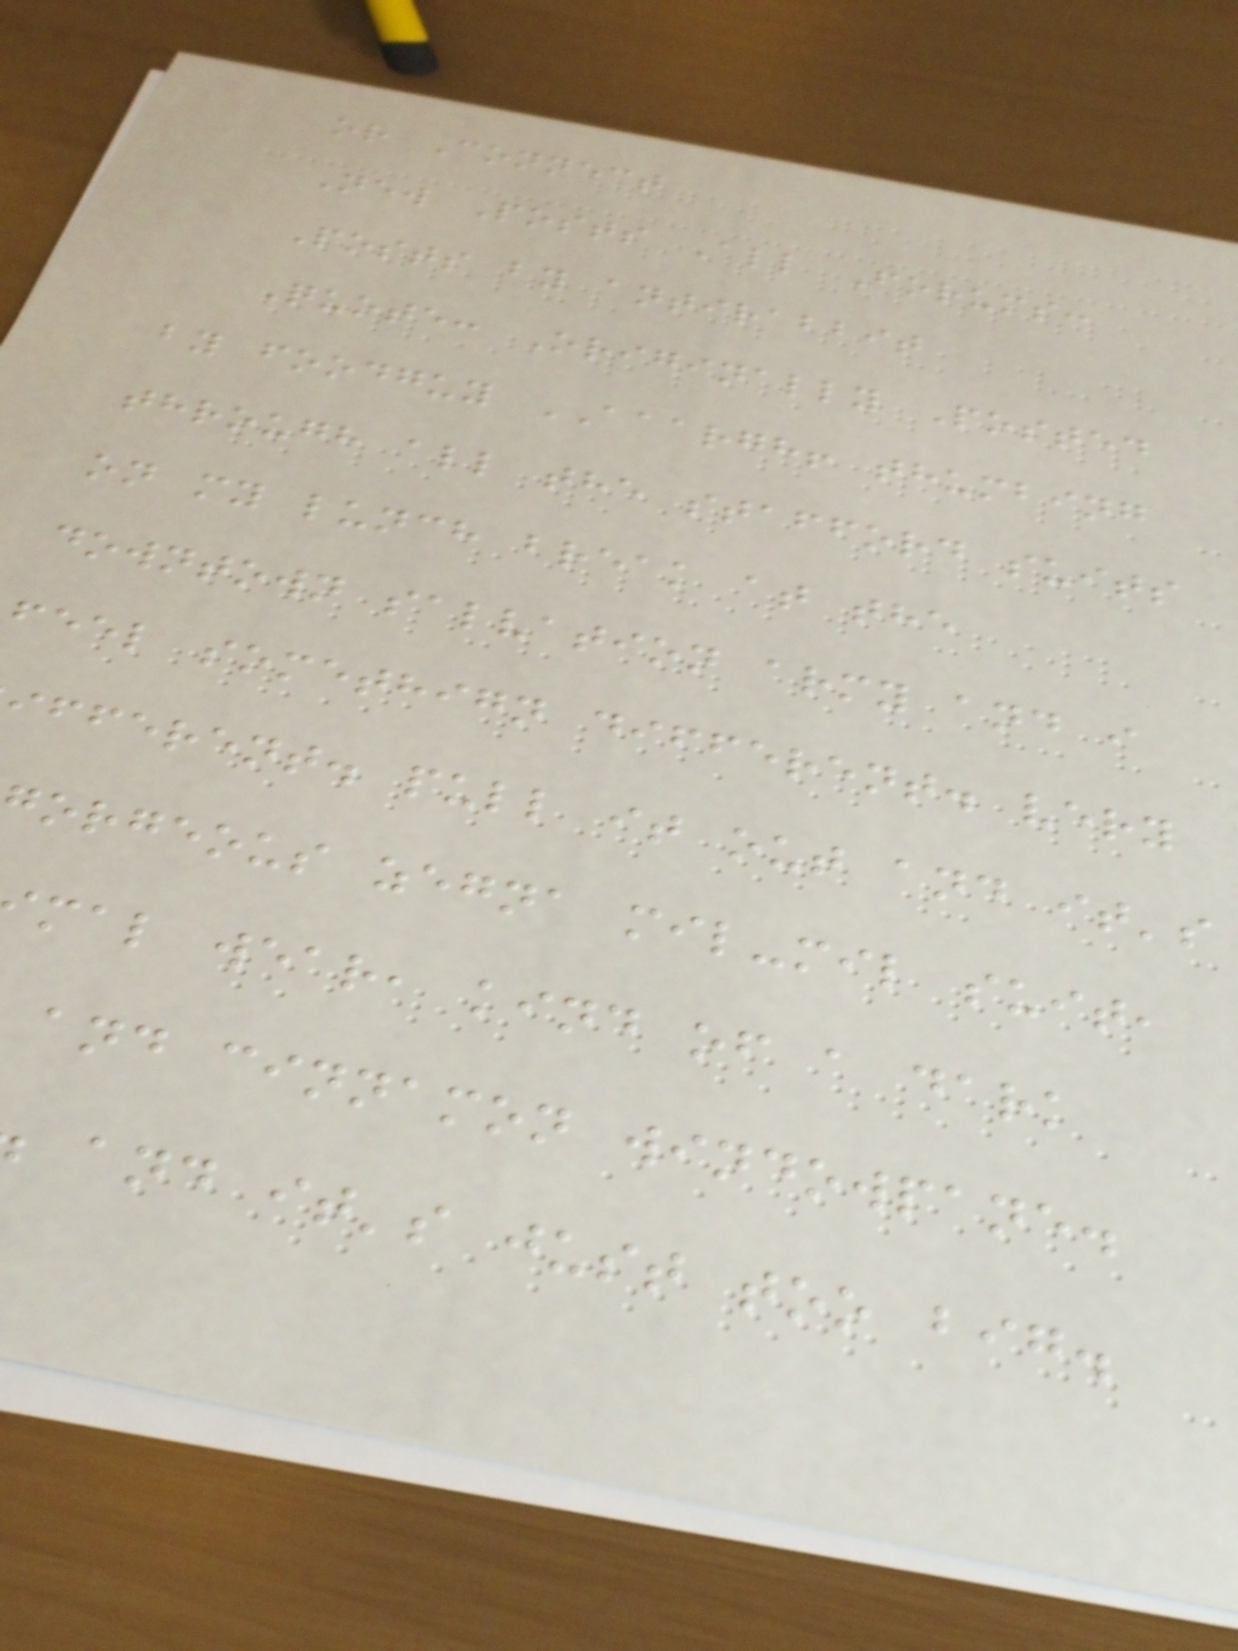or Connect
New Posts All Forums:
Posts by antirabbit
Quote: Originally Posted
by foodguy AAARGH! thumbing
through all the stafford suits
on my lunch break at the
downtown salvation army and i
feel somethign different. very
ifferent. pull it out and it's
orgeous zegna mil-mil suit,
mal wear, kind of a dark
and cinnamon windowpane.
and it's just too big.
